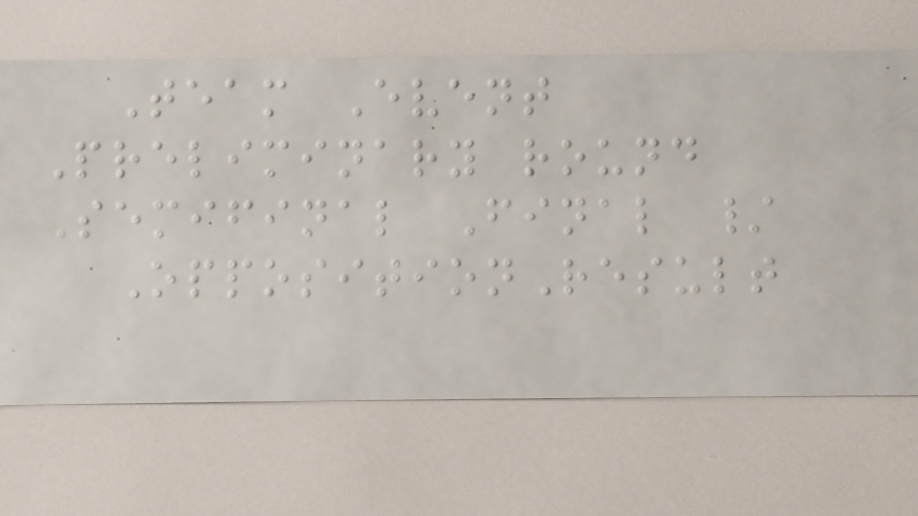Team Event
Preliminary round
Semifinal Final /
OppositionResult
